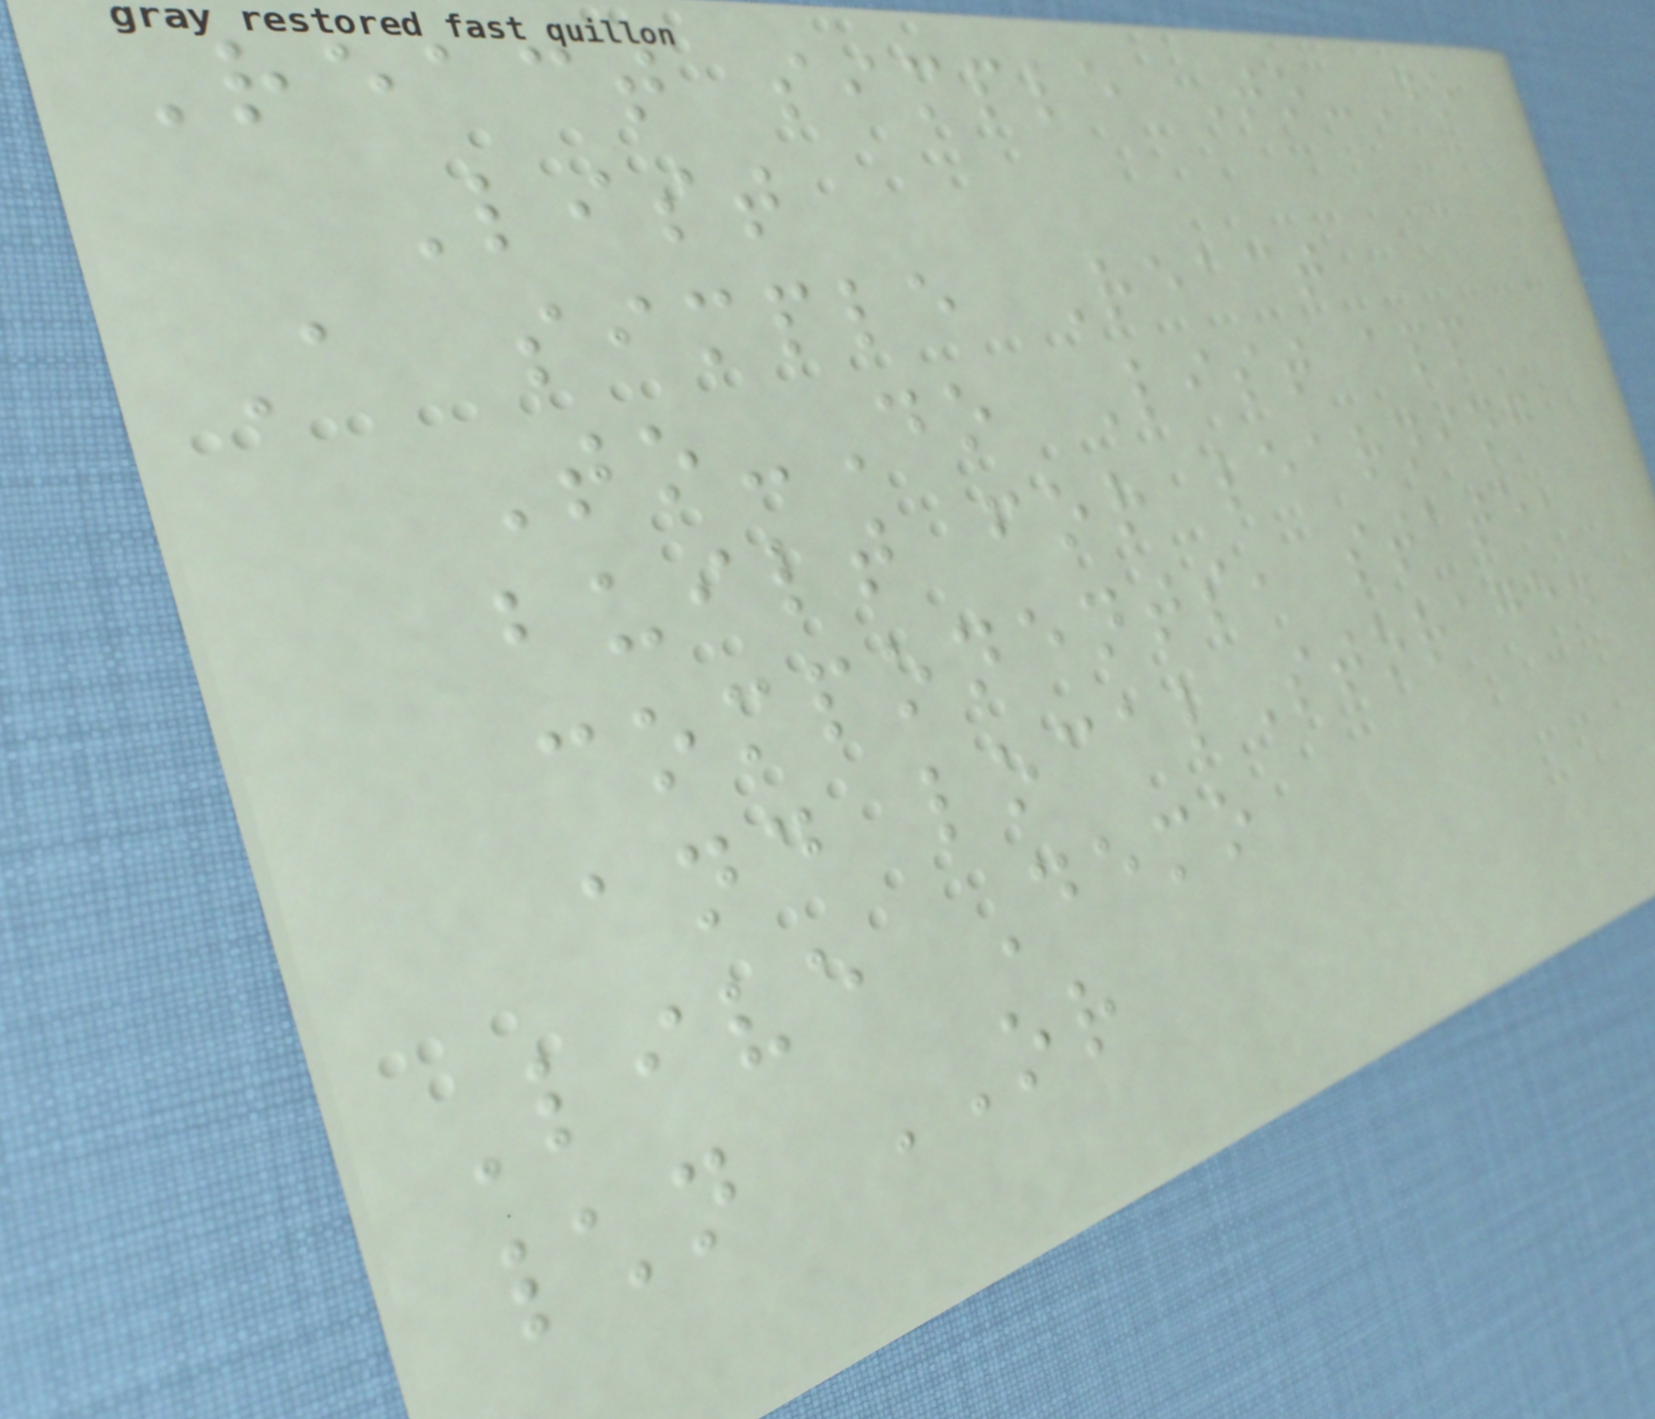React simple To-Do
List
A simple React
To-Do List app
built for learning
components, state,
and localStorage.
Live Demo
\n OR
